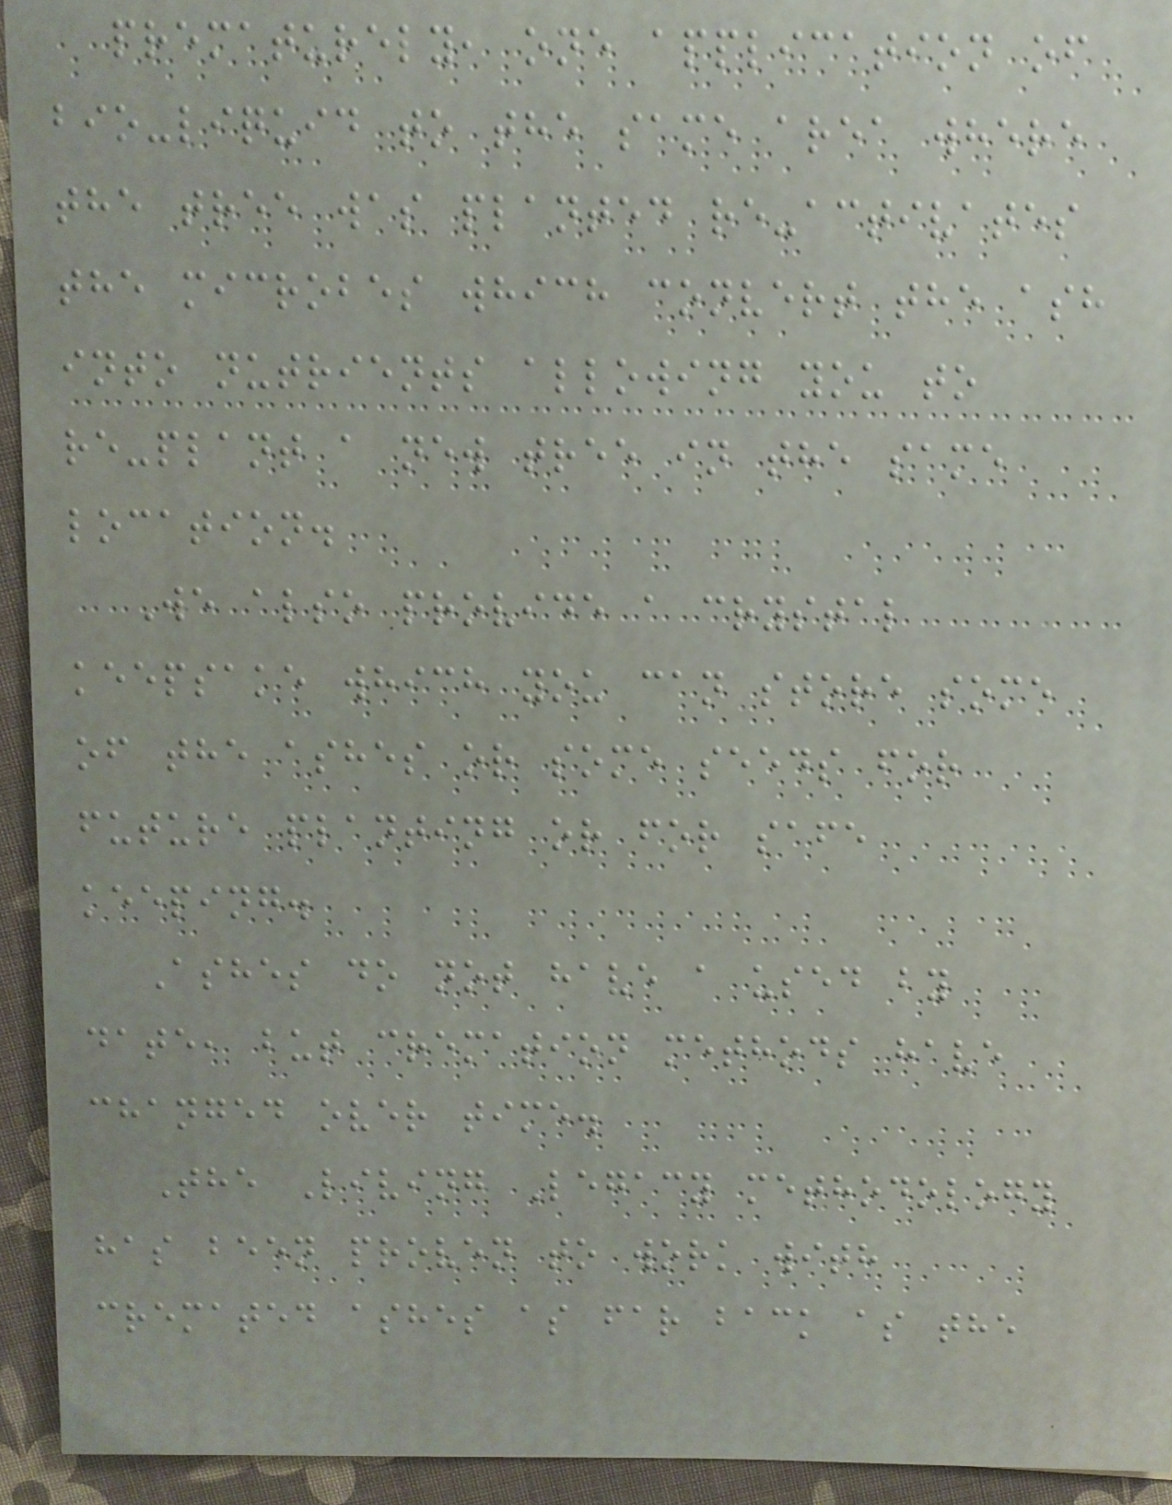prematurely, one application of
bio-liquid to the same area where
the tree was planted re-activates
the microbes which convert the ash
into nutrients allowing you to
re-plant a new tree in the same
location.
We also provide a crystal
keepsake which you can store some
of the ashes or some seeds for
future planting or for safe
keeping.
Ashes do not have a used by
date, but cremation methods have
changed over time.
The Living Legacy methodology
has been proven to work with
cremated ashes as far back as the
